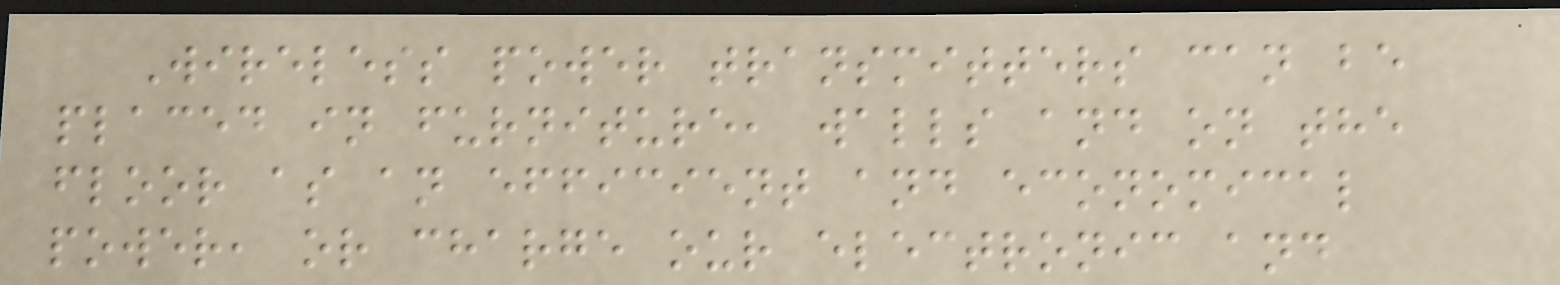Wireless power transmitters can be
placed in furniture, walls and on the
floor as an efficient and economical
power, or charge our electronic and
